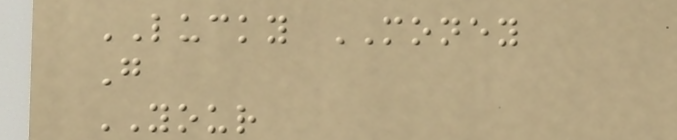LUCKY MONEY
G
YOUR
